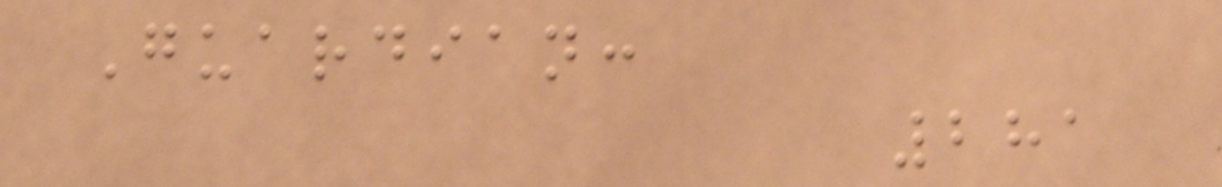Guardian:
281
